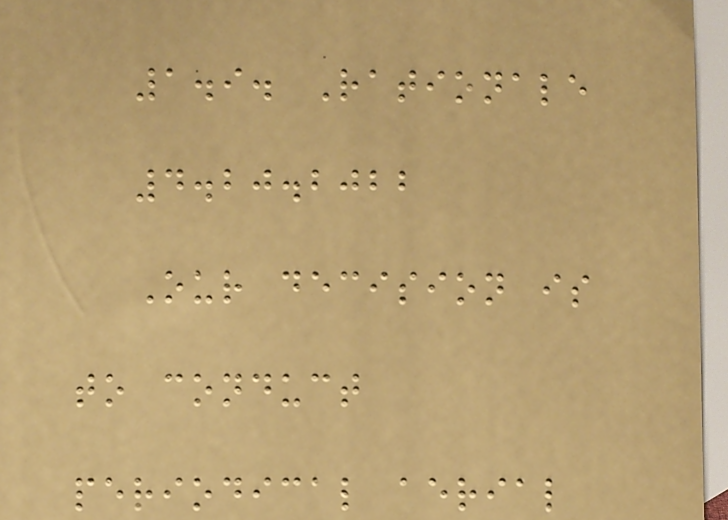1.9. Rationale
4.20.2022
Our decision is
to conduct
periodical aerial
